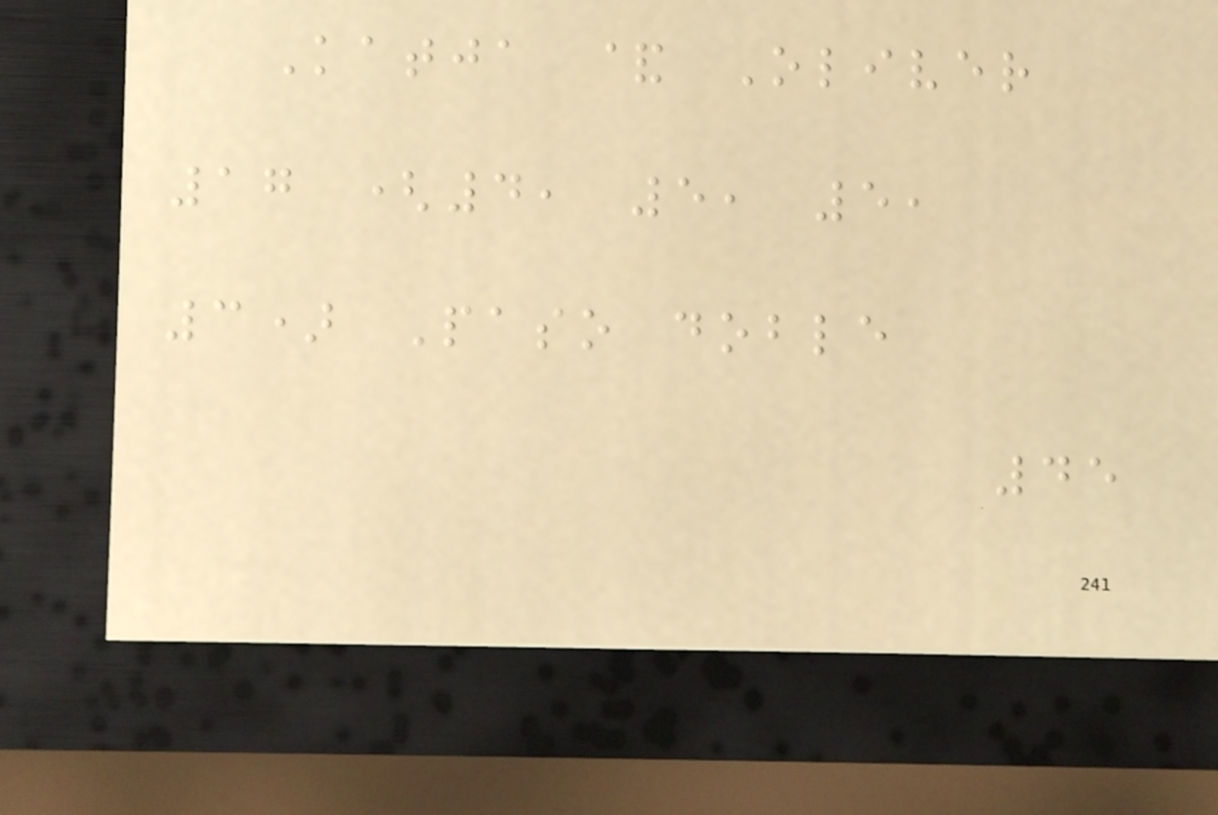Katja & Oliver
17 (4, 5, 5,
3) Paso doble
45
